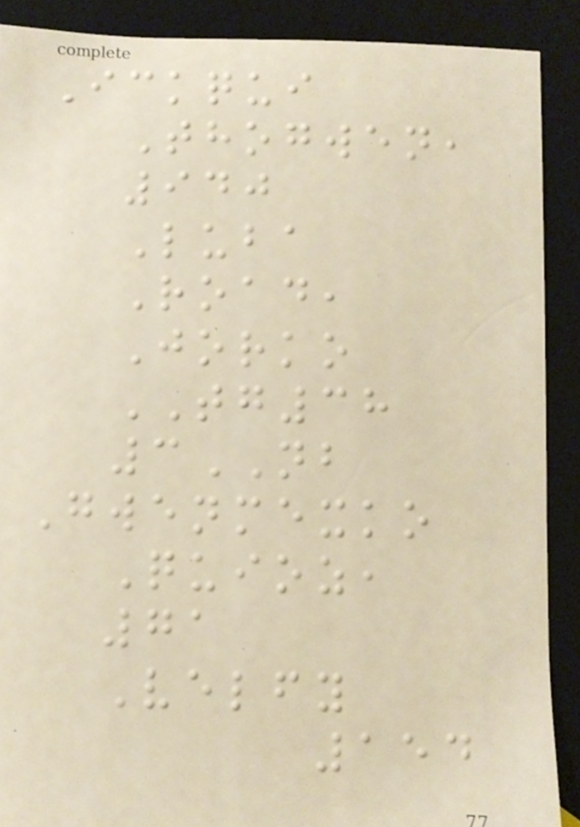Ickqui
Thogwen,
940
Luba
Road,
Jorko
TG38
3NB
Gwenmexko
Quioz,
71
Velfy
154
